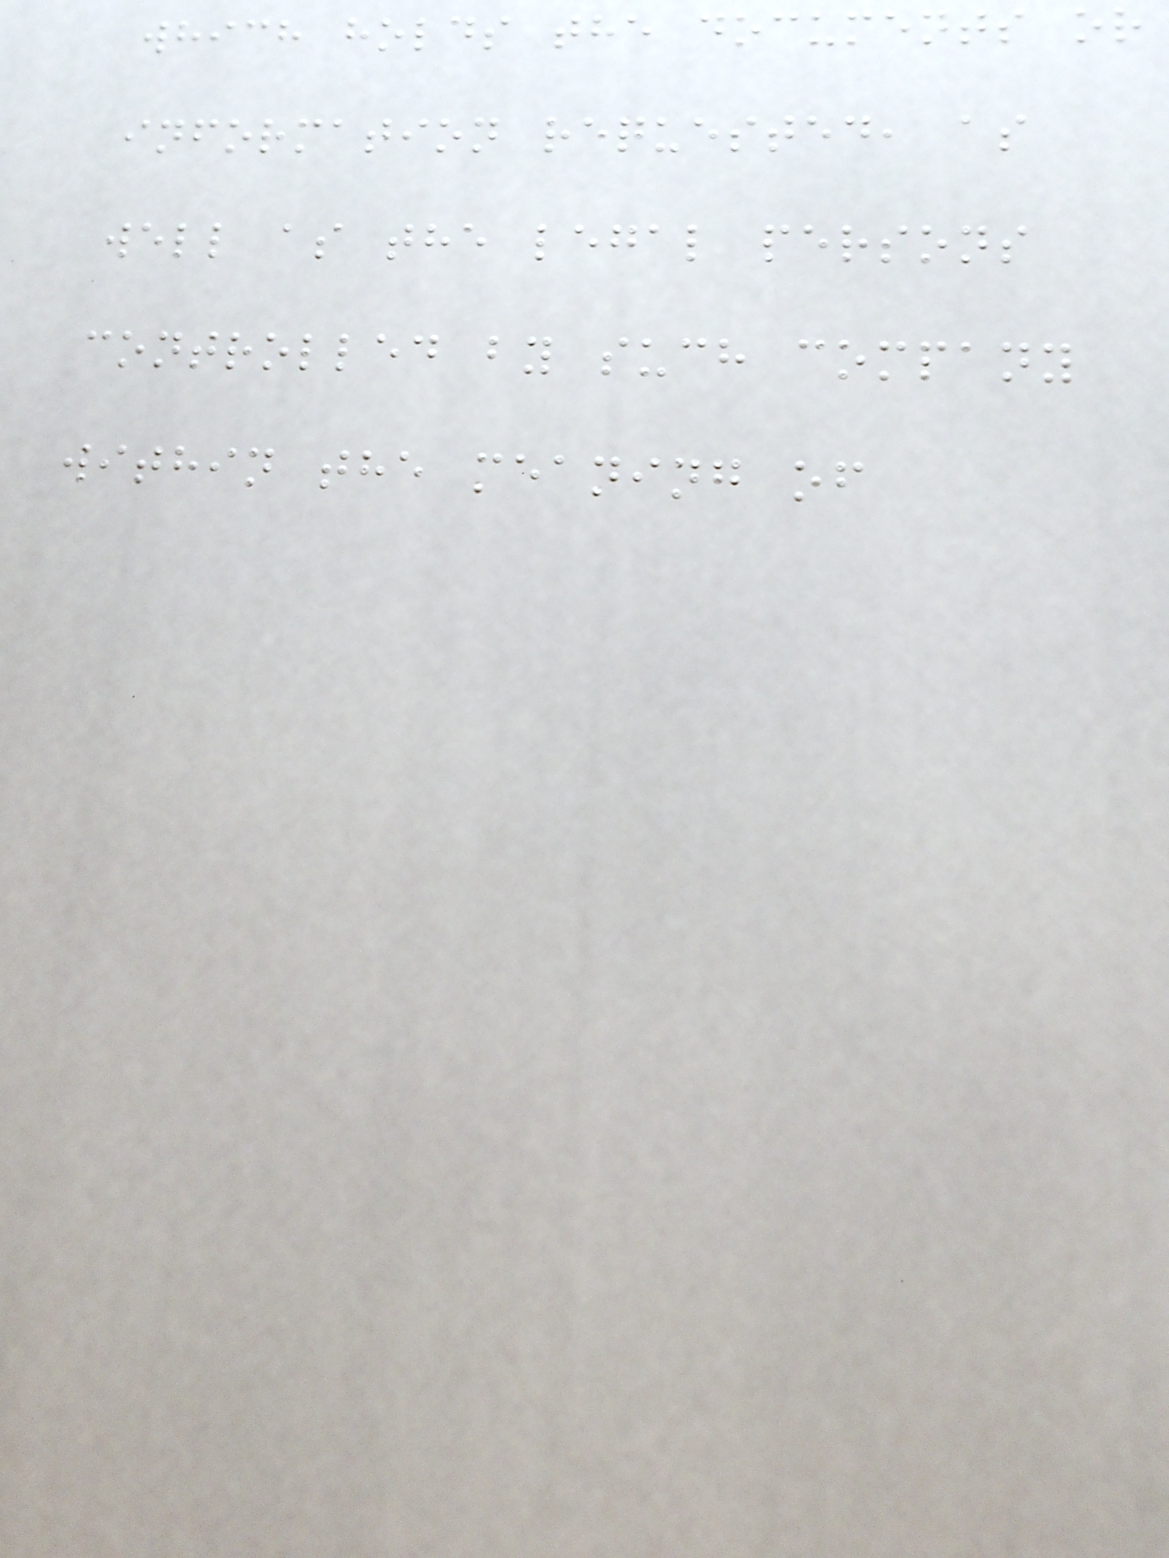which holds the documents or
information requested, as
well as the legal persons
controlled by such company
within the meaning of
